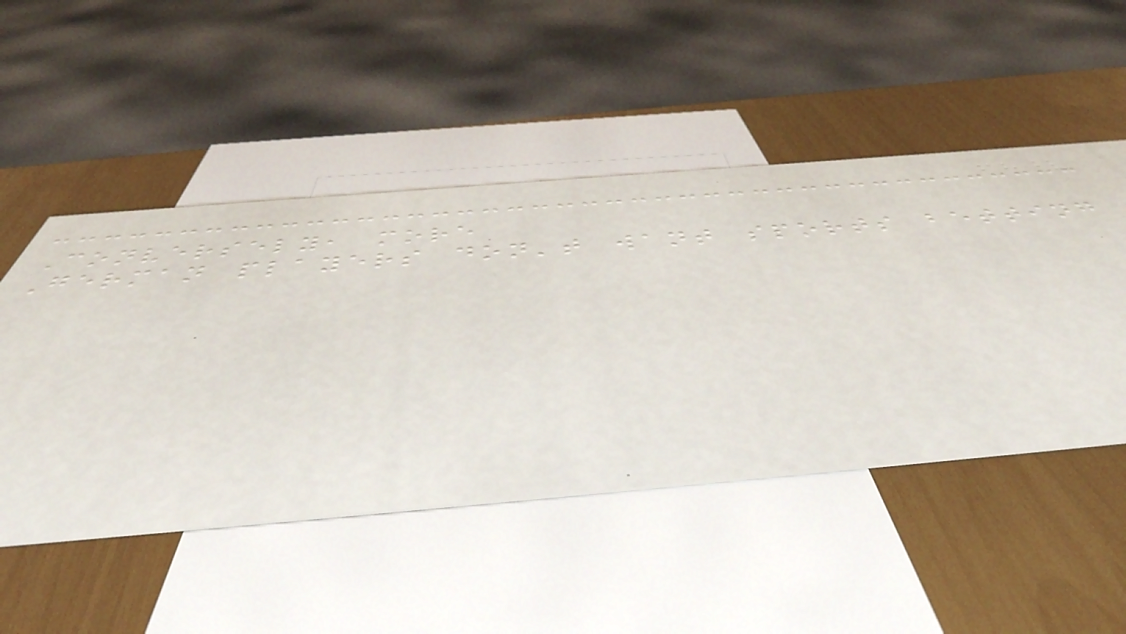Conversely, more
German players don't want sports betting
